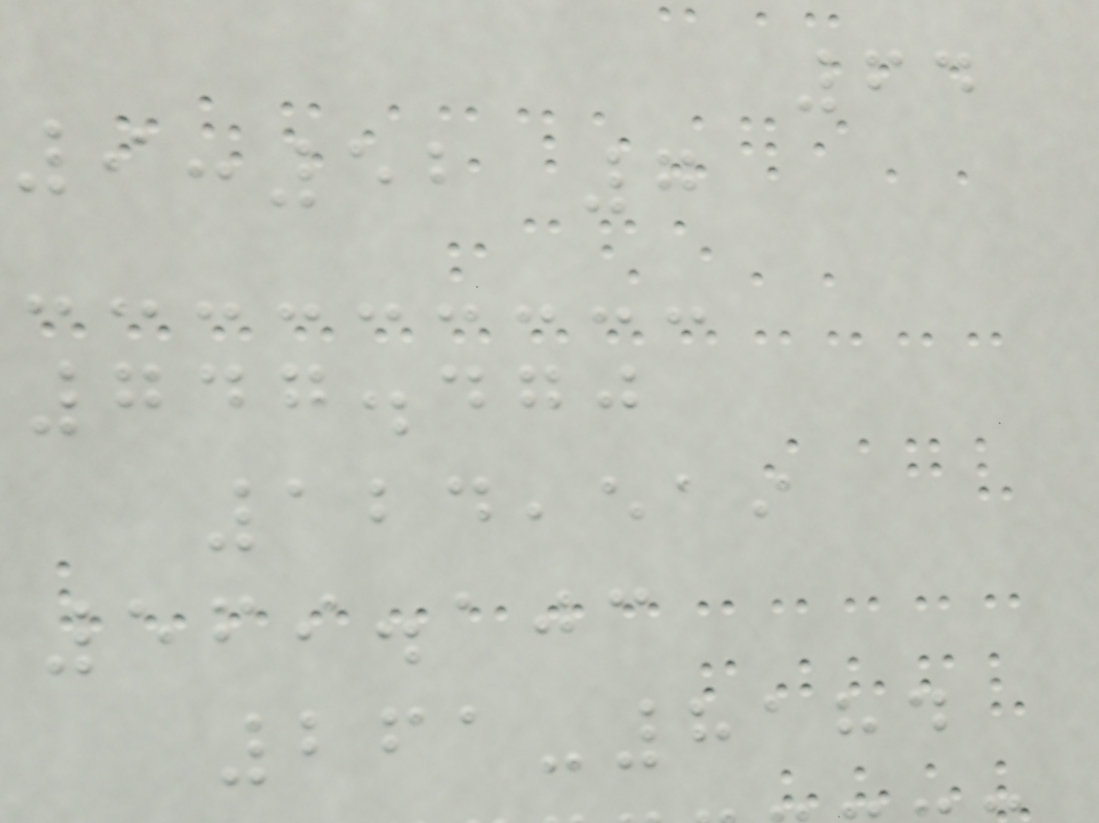64
9:52 7
747.470
124,519
569.103
261-8184
